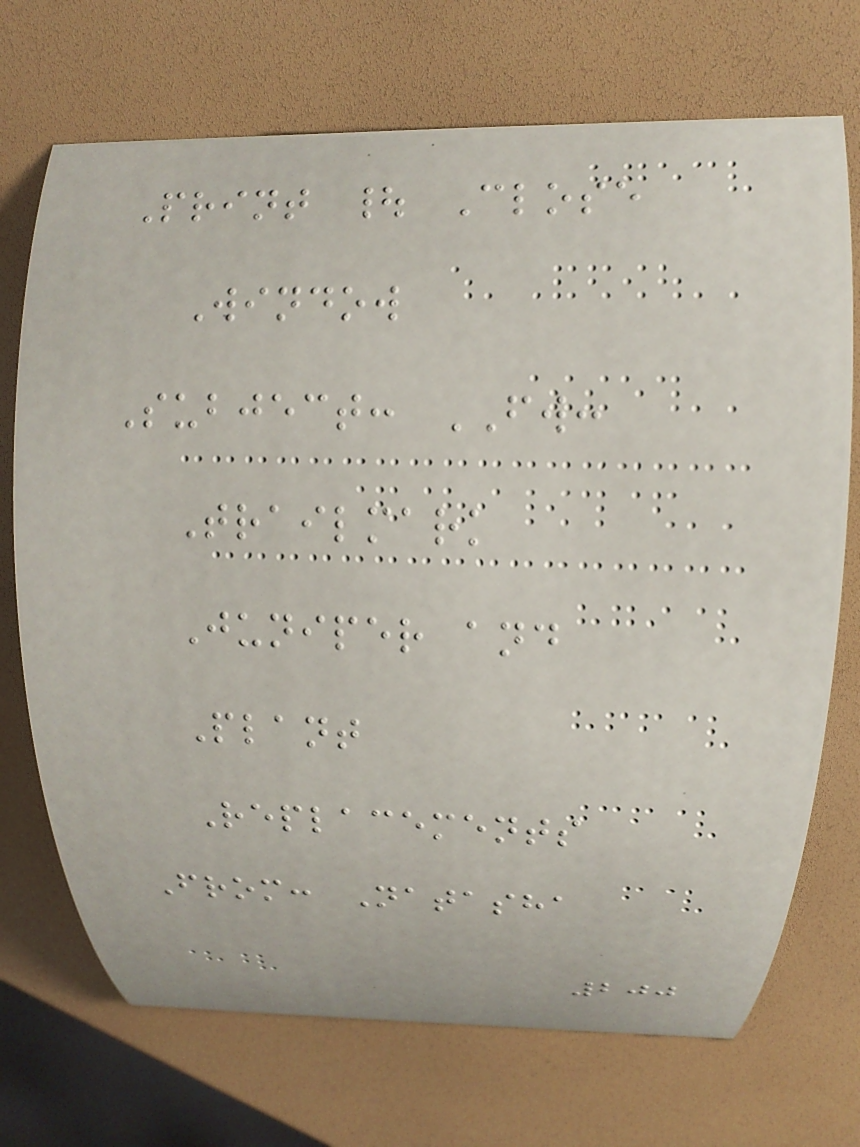Print | Close
Window
Subject: FW:
Trailmark
Juniper and
Plant
Replacements
From: Natasha
200
